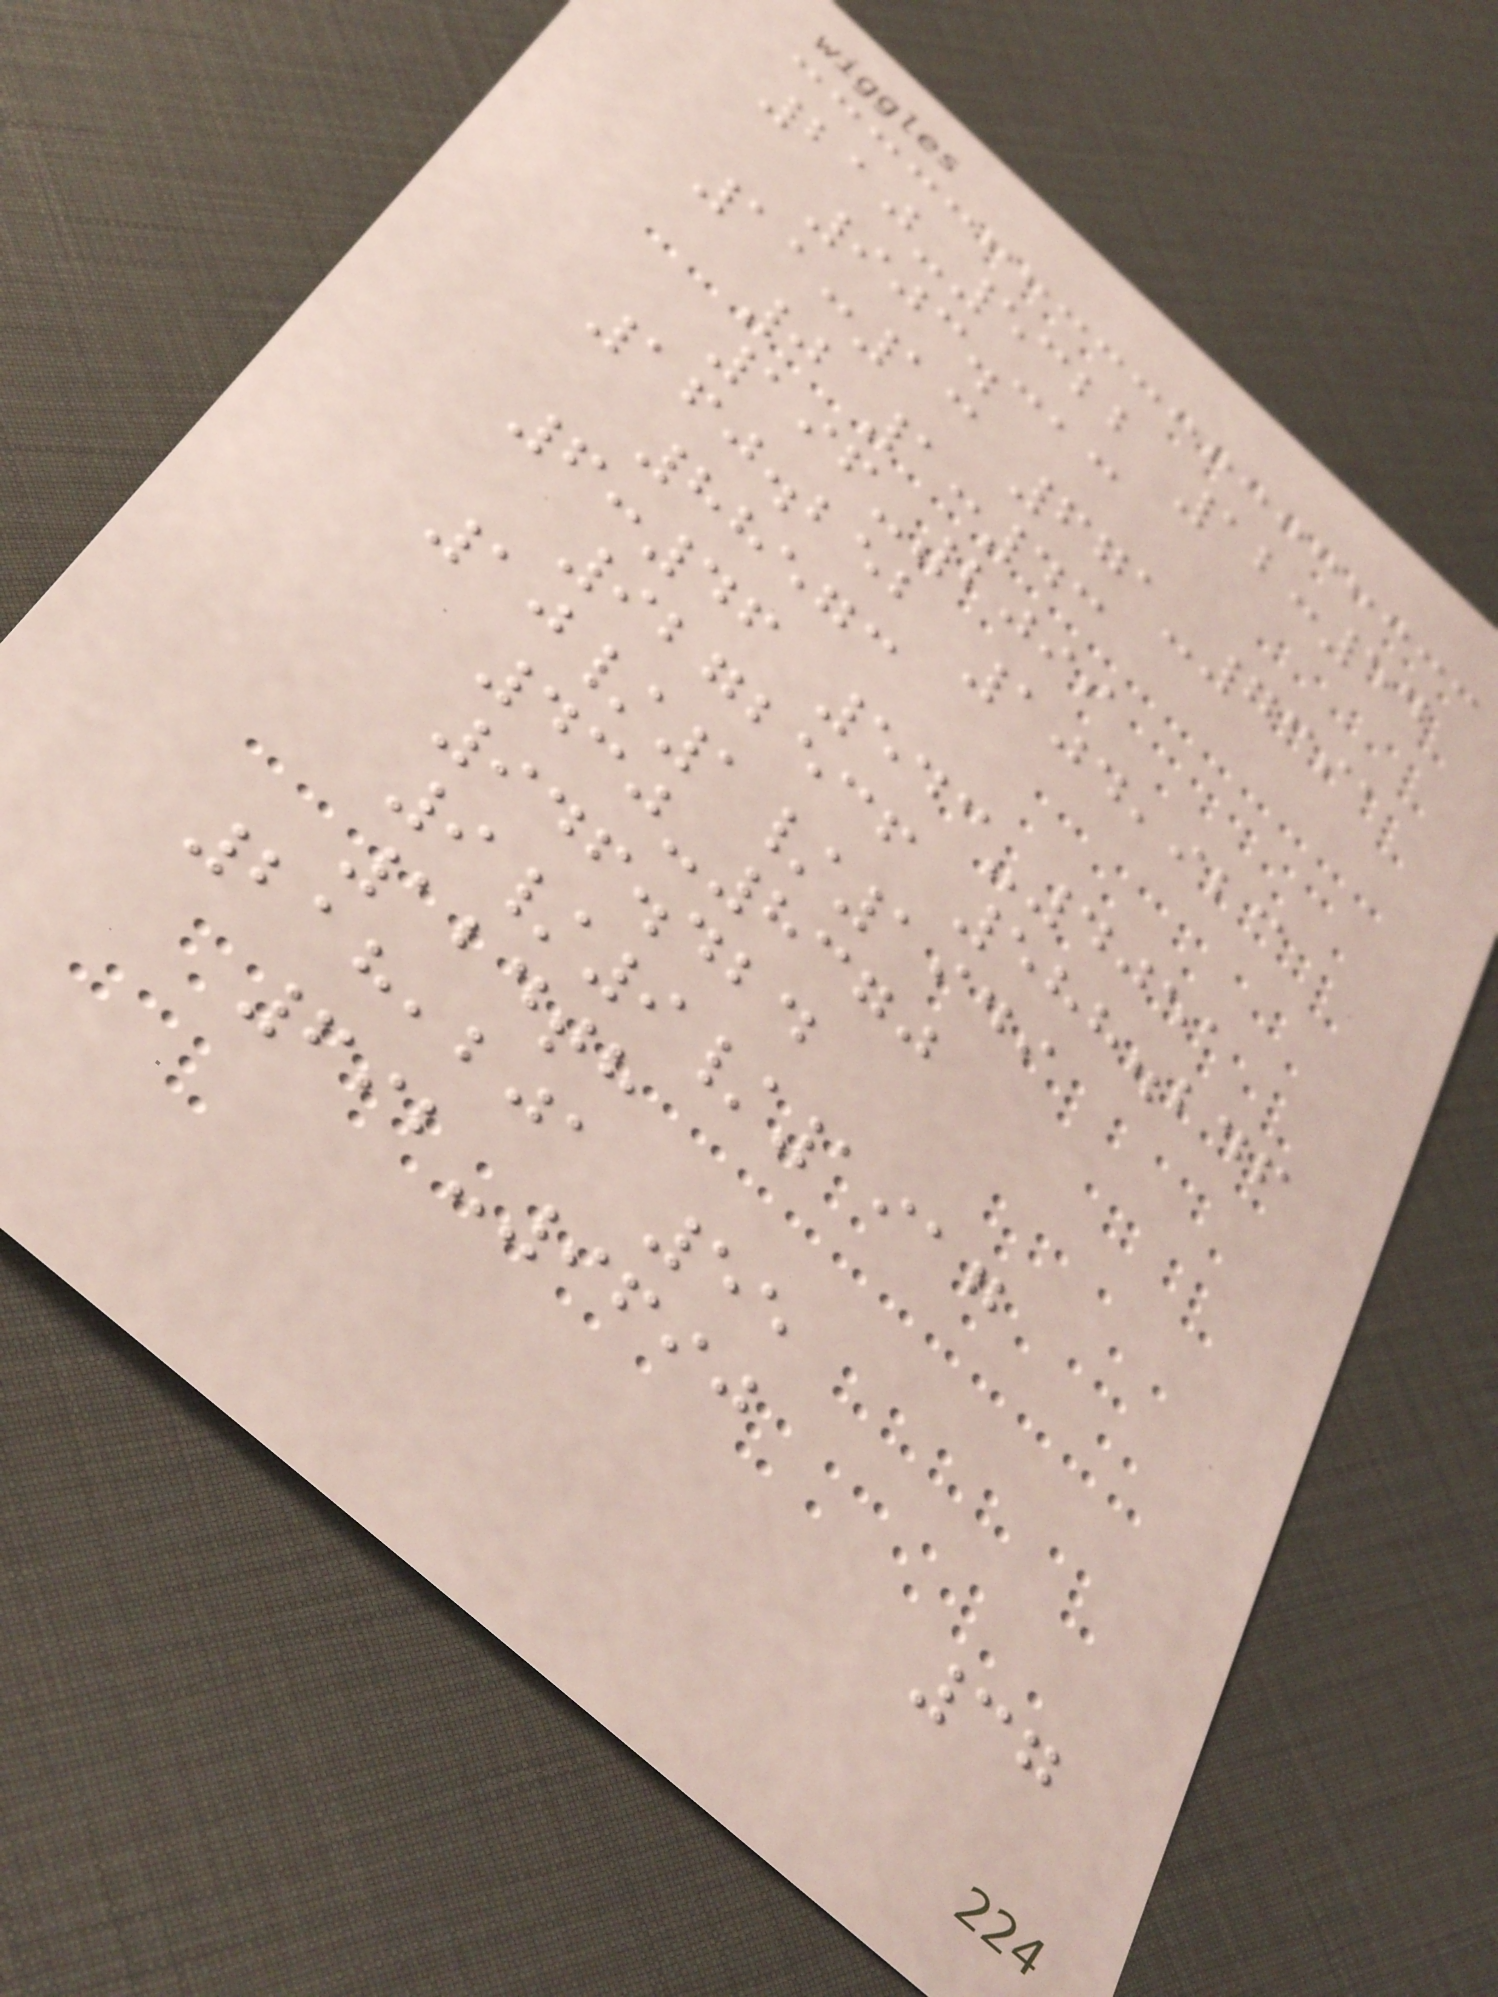210-5322 12:54
903.313
11:13 671-7391
0 1:43
196-2099
160.252 104,923
88573
6:46 543-4051
9272536 588.246
10/1/1949
430-8370
946.424
9/9/1917
124th
218,201 55
692-9690
37
